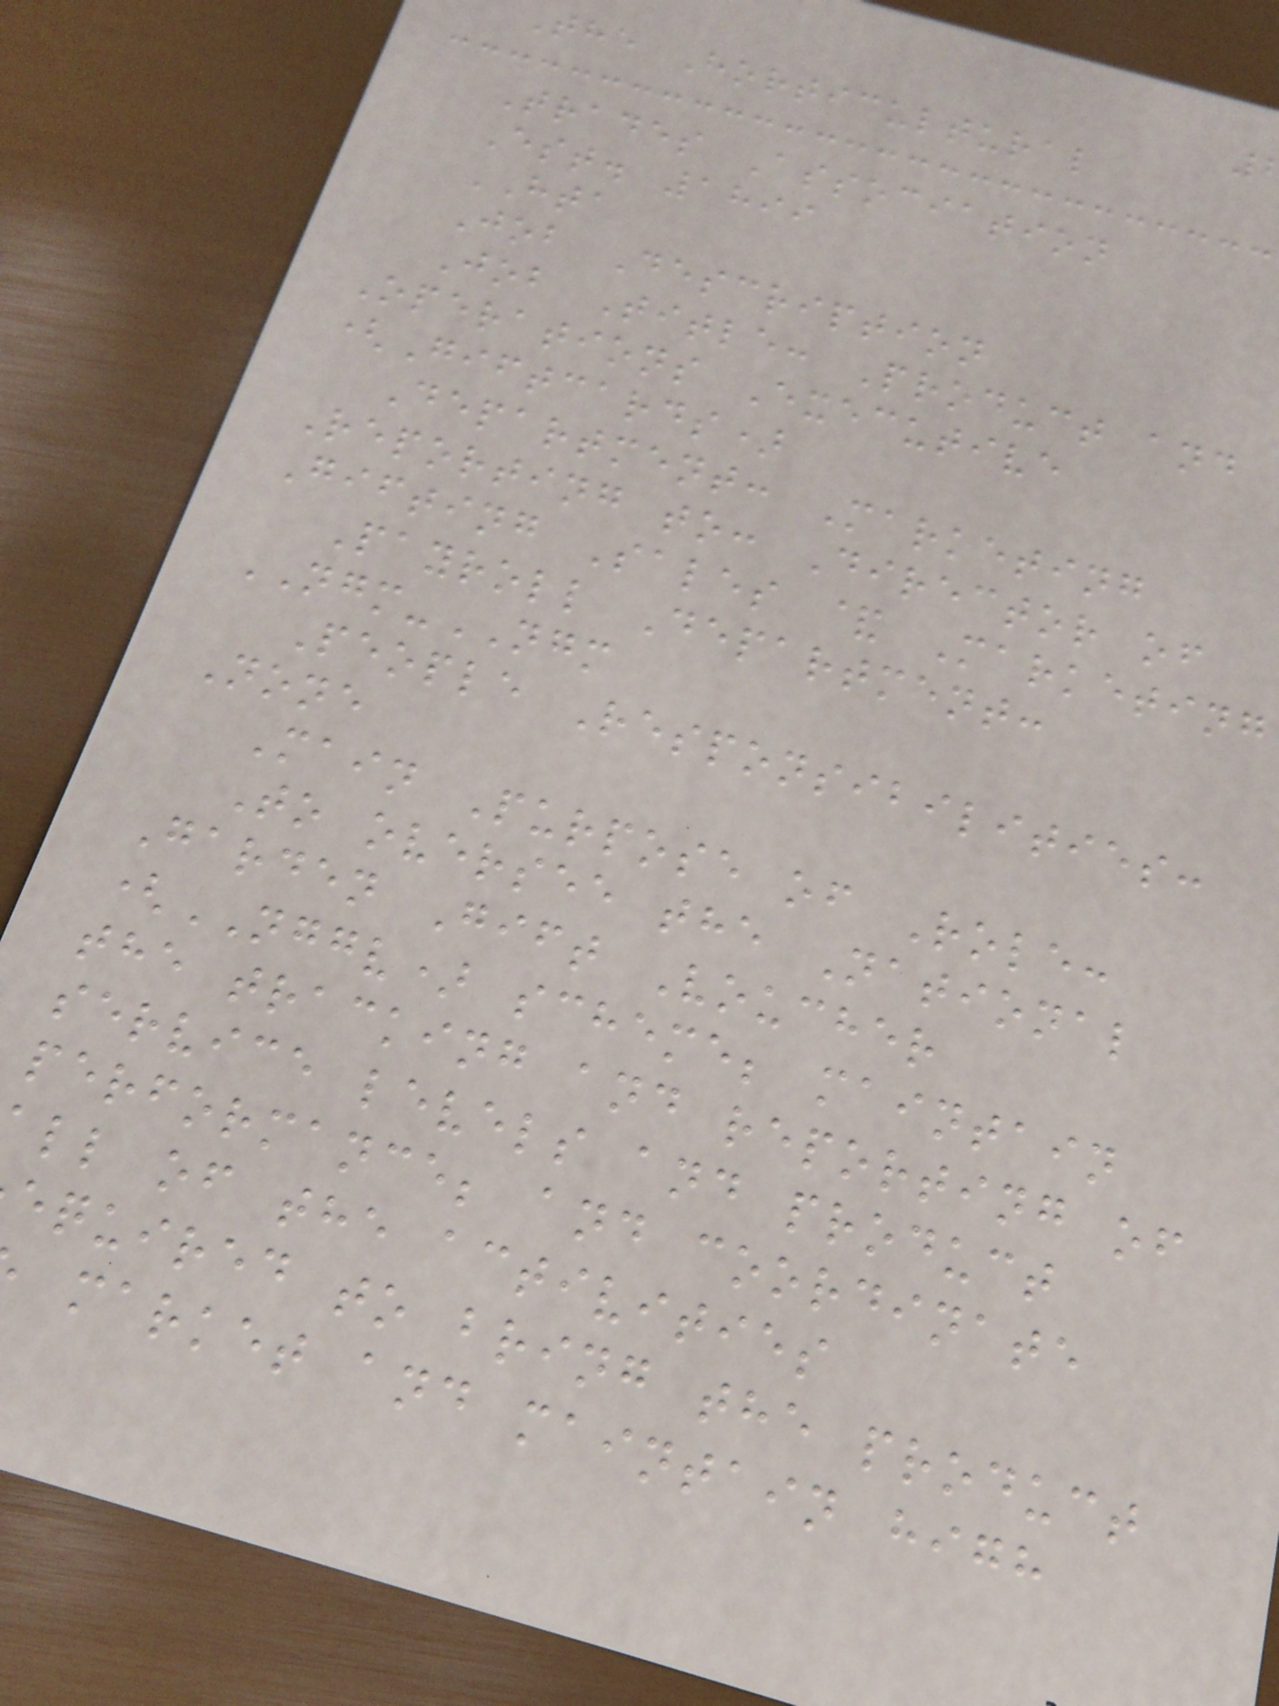The Horticultural
Trades Association
Est. 1899
HTA
Job Description
Job Title: Product and
Operations Executive
(Giftcards)
Department: Marketing
Reporting to: Director of
Gifting Sales & Marketing
Payroll Department:
NGM-NGM
People Responsibilities:
None
Main Purpose of Role:
To oversee the National
Garden Gift Voucher
(NGGV) scheme; maintain
the tracking and reporting of
service levels and product
performance; and coordinate
ll of the activities
equired to bring the product
market and maintain high
